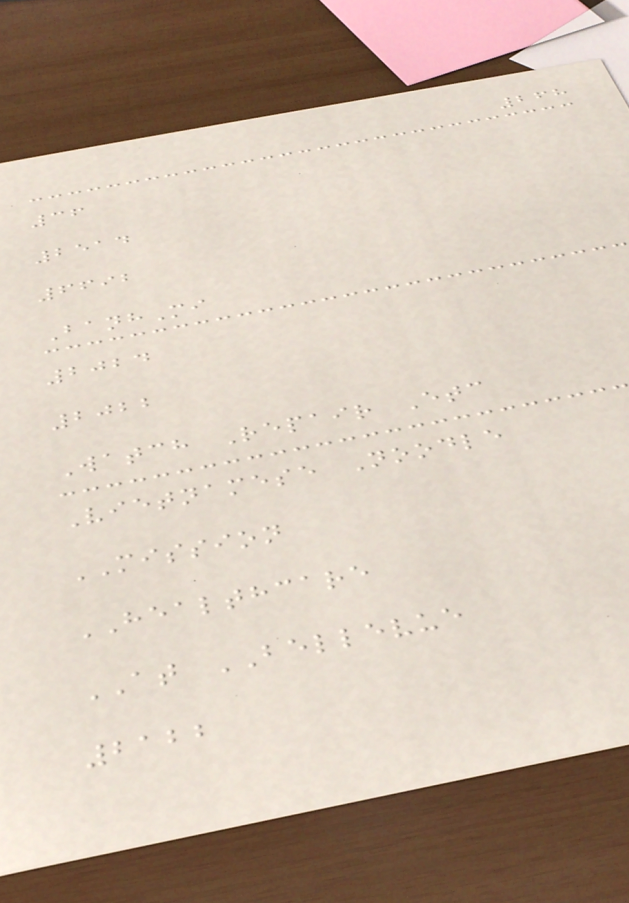268
36
2514
6692
BanhMi
2024
2022
Watch Repair Etc
Vietnamese Noodle
MISSION
HEALTHCARE
AT BELLEVUE
2122
